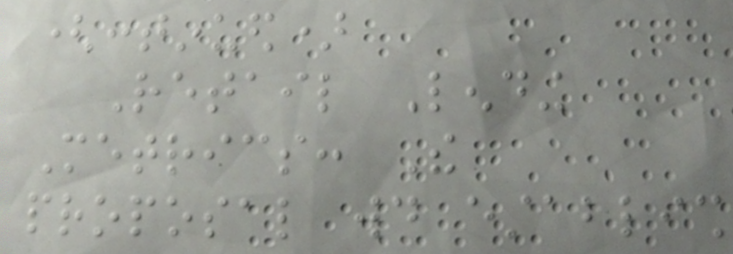(continued)
Retail Lending
Metrics: The
proposal would establish
